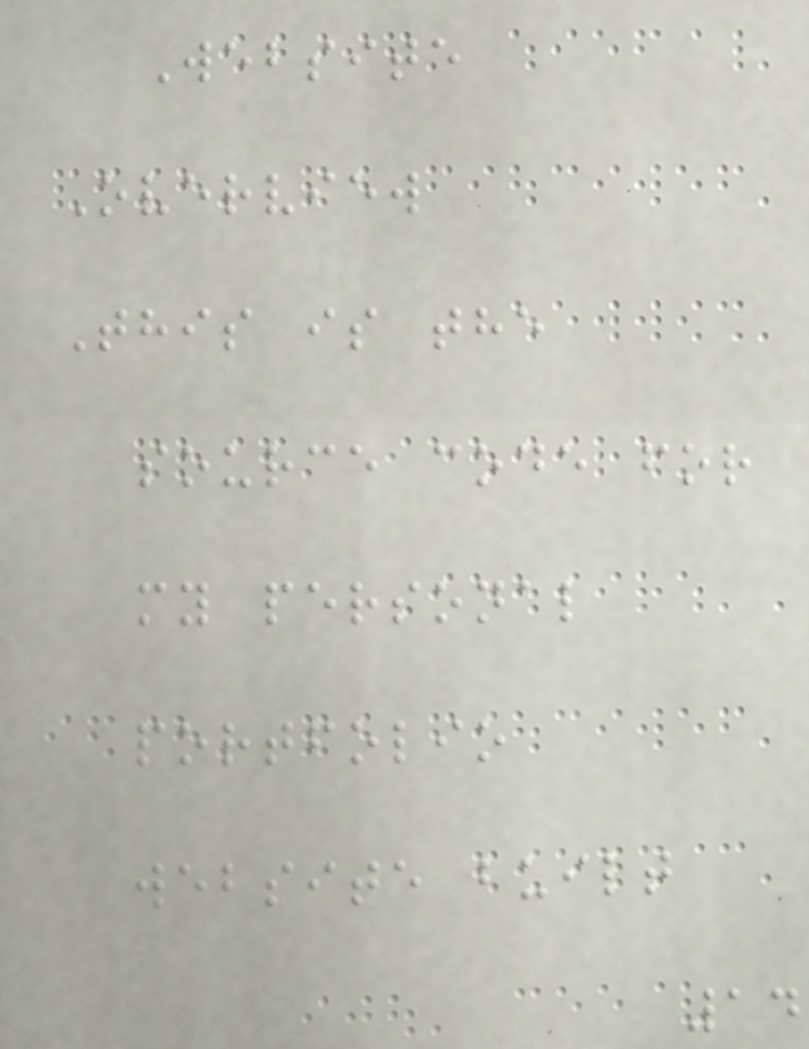Website
Overview
This is the
source code for
my personal
portfolio
website built
14
